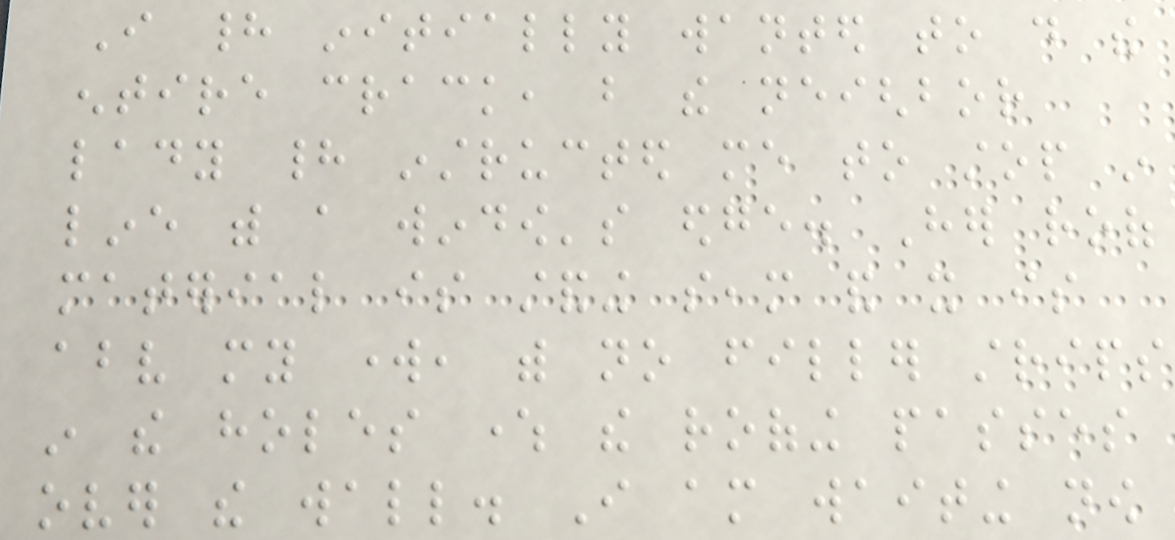I had initially wanted to do the
entire crack, but the neighbor
lady had instructed me to stop in
line with a window's edge. Her roof
material is standing seam and it is
above my work, with no filler strips
in the holes where the roofing passes
over the wall. I am waiting now
